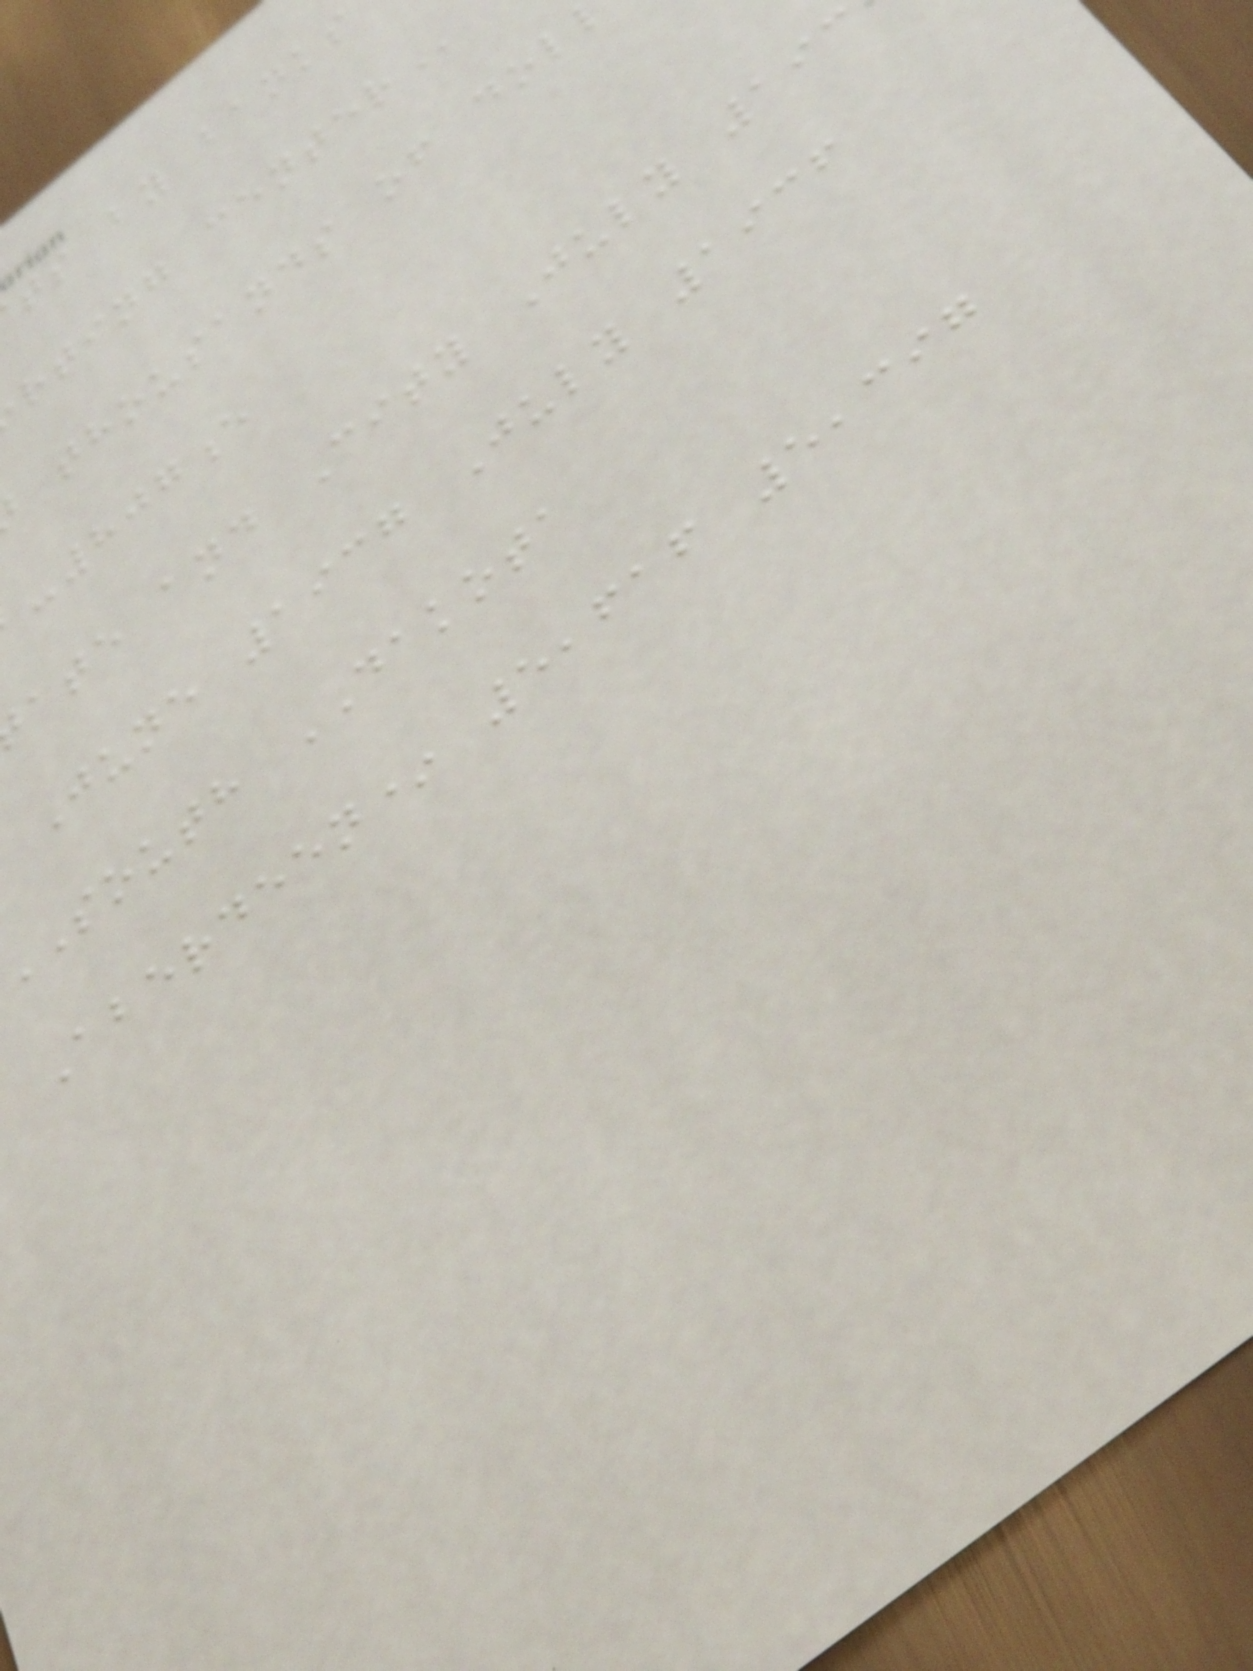ts by banks
rting
thousands of dol
-807e
ate and City July 193
June 1937 July 1936
south DAKOTA
Aberdeen* 5,616 5,397
